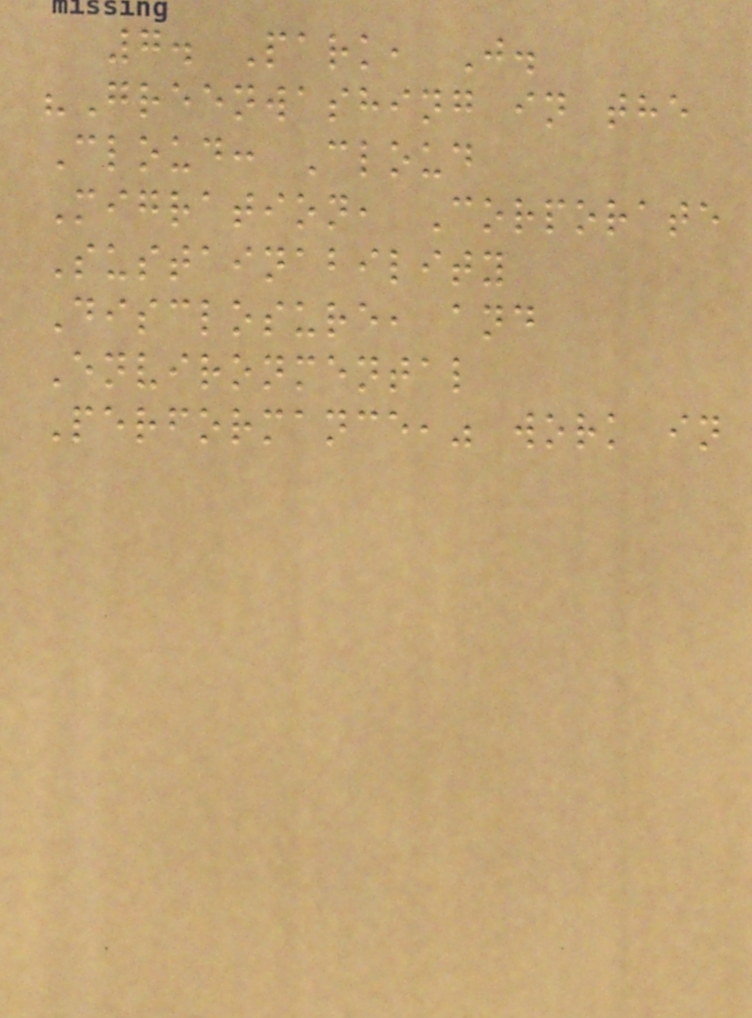7. Park, J.
"Greenwashing in the
Cloud: Cloud
Migration, Corporate
Sustainability
Disclosure, and
Environmental
Performance," work in
